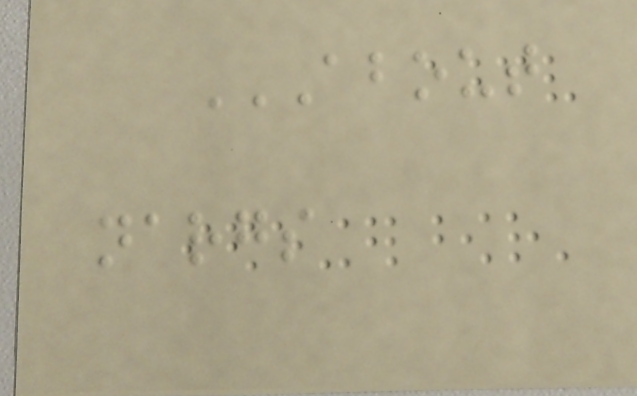ABOUT
NARGS
